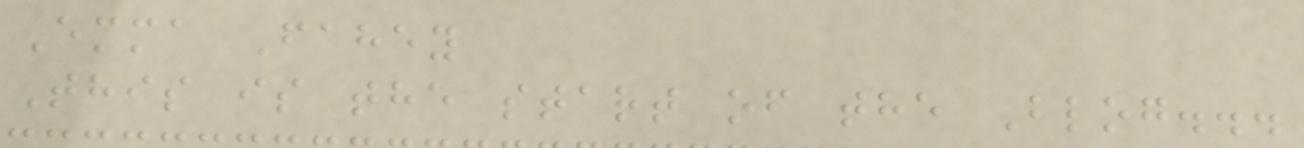Emma Fahey
This is the start of the Blog...
